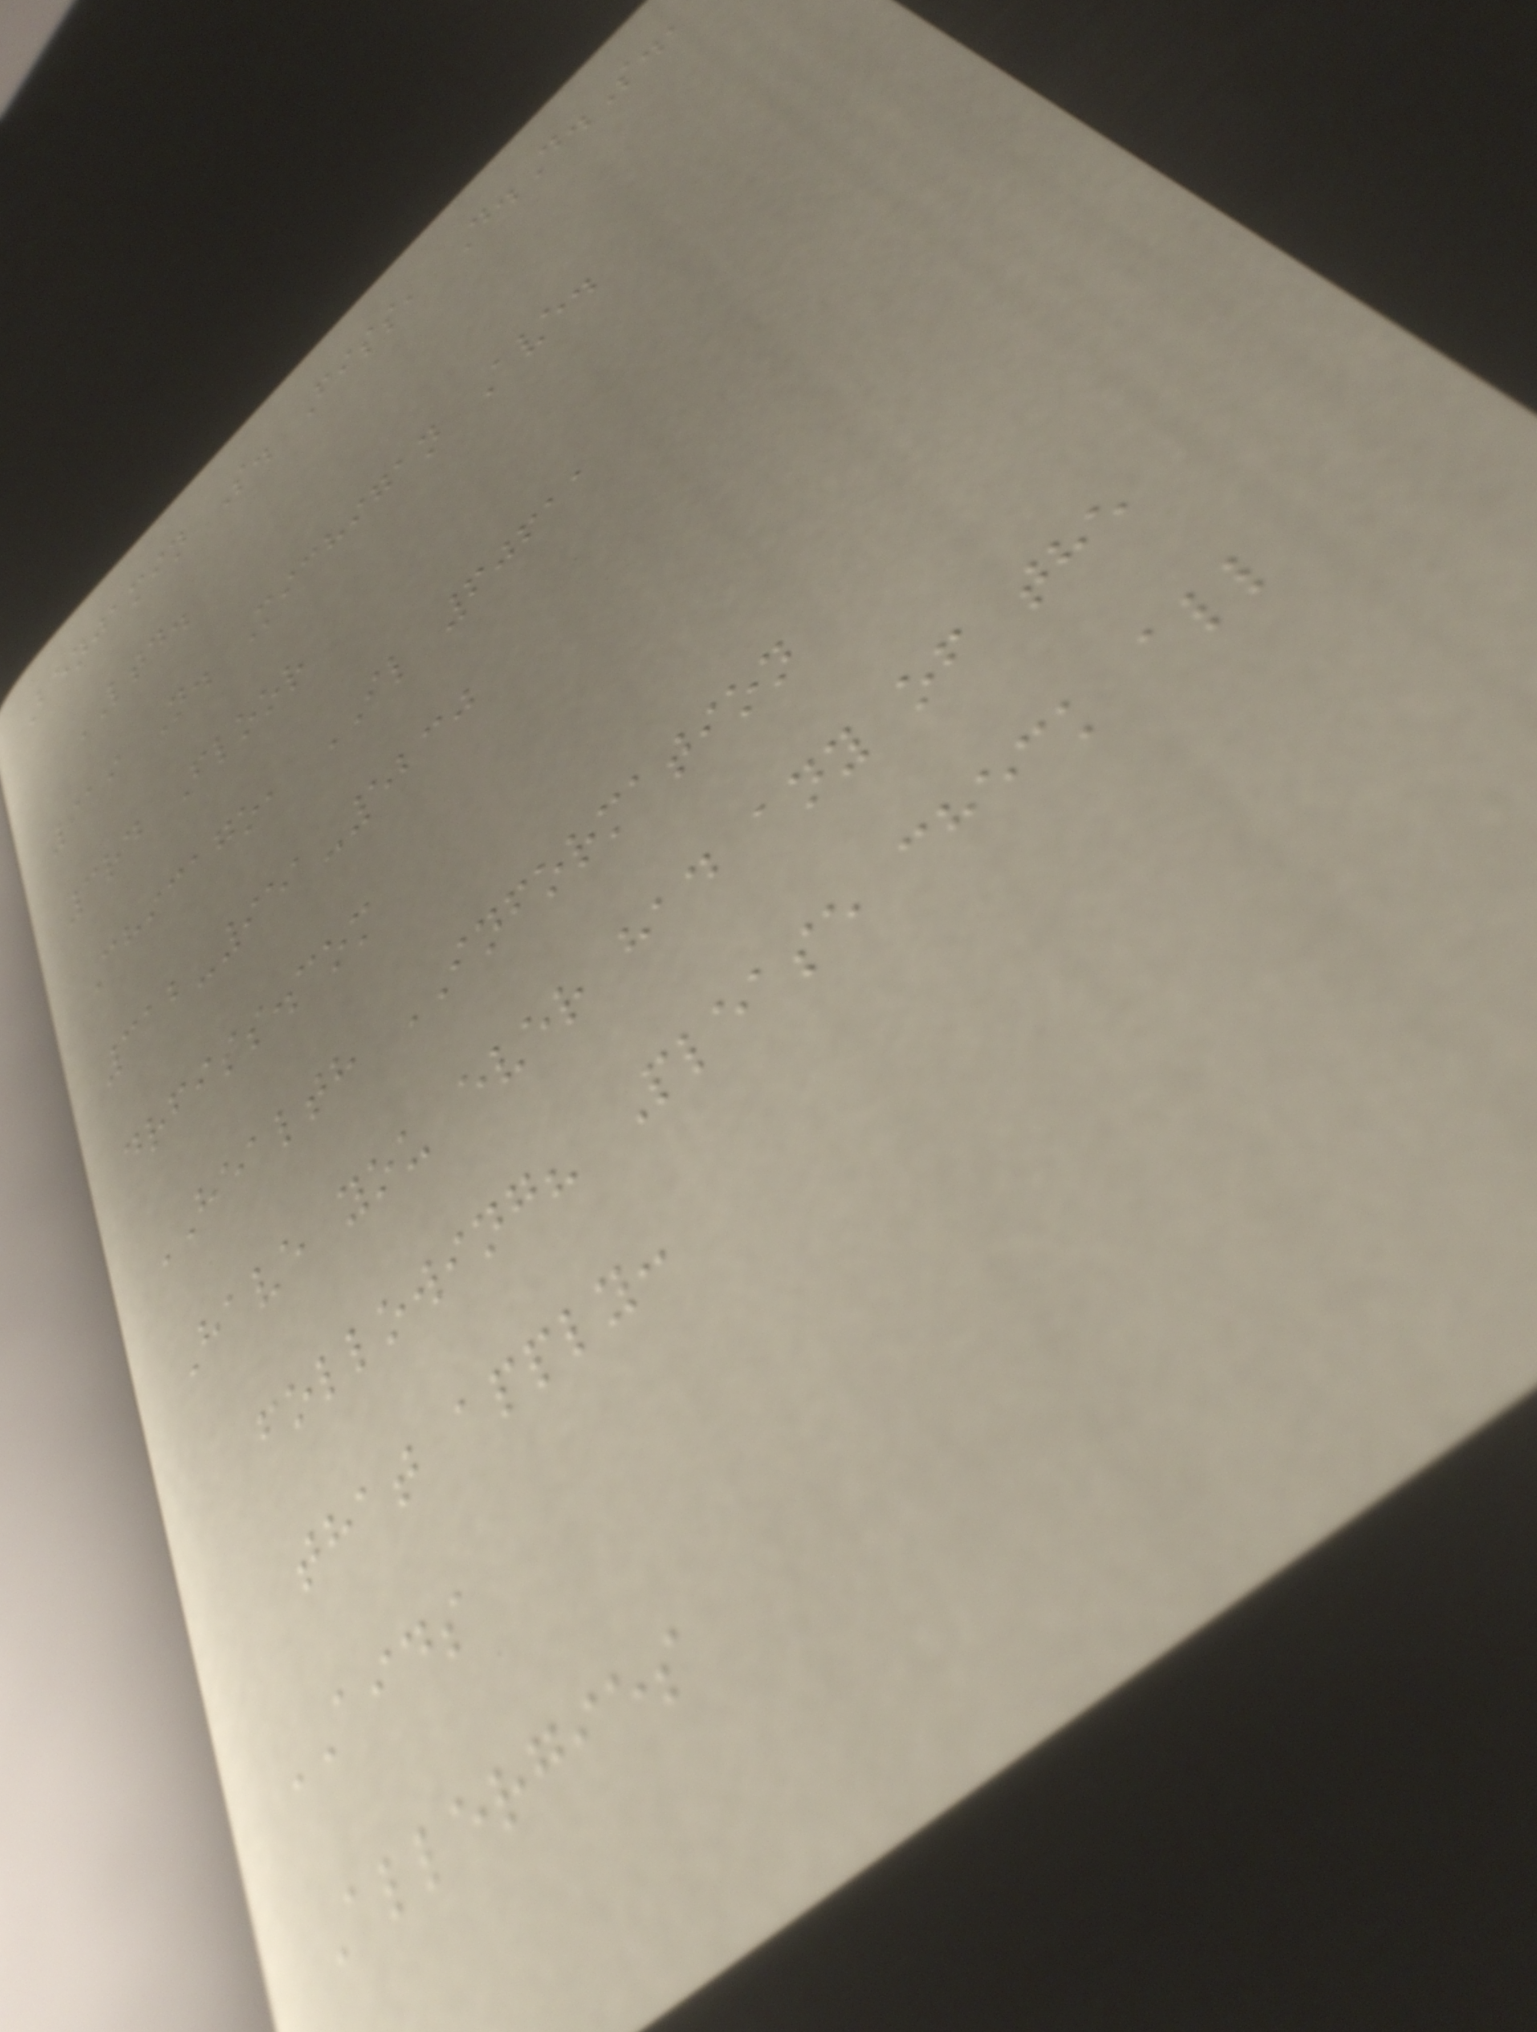Benjamin S. Fiss, D.D.S.,
LTD.
919 N. Michigan Ave.
3rd Floor
Chicago, IL 60611
312-951-5230
drfiss.com
HEALTH INFORMATION
Have you ever had any of the
following? Please check all
that apply:
AIDS
Allergies
